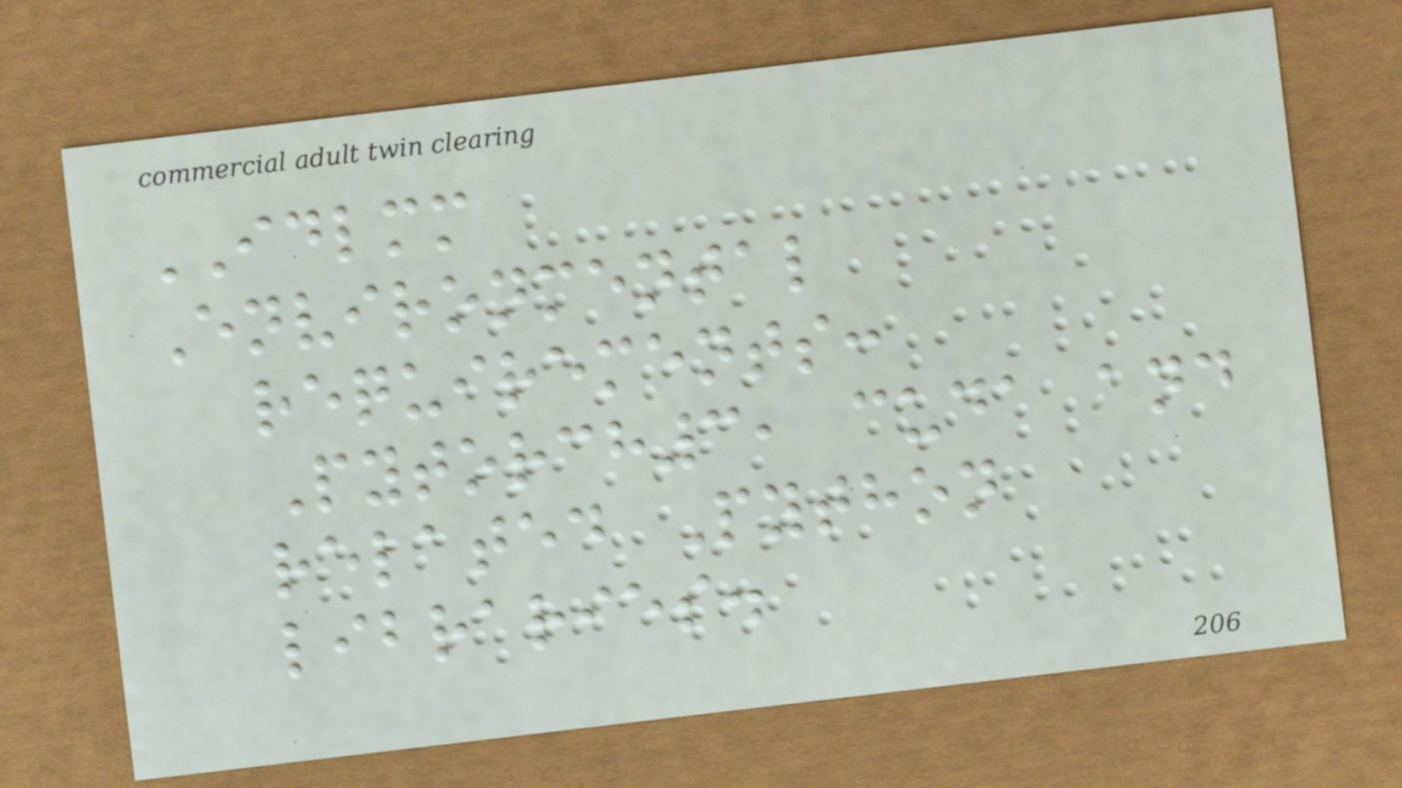IDLMM
Environmental
requirements:
Pytorch3, cuda and
related Python
libraries.
